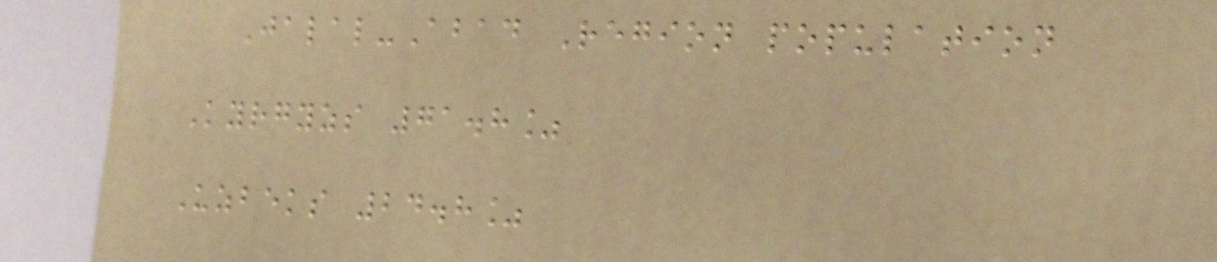Jalal-Abad Region population
Kyrgyzs 71.8%
Uzbeks 24.8%
